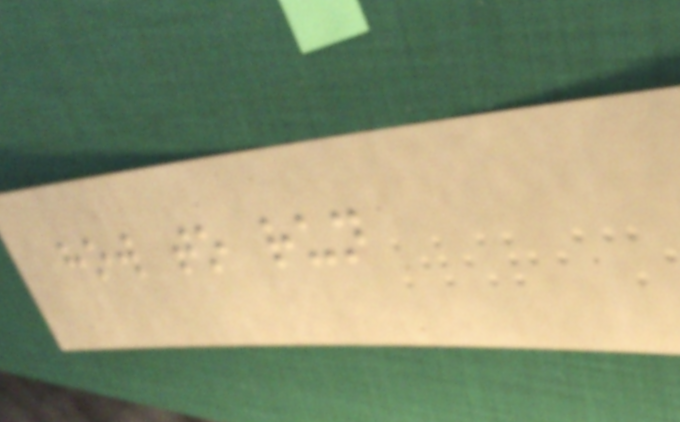how to run
